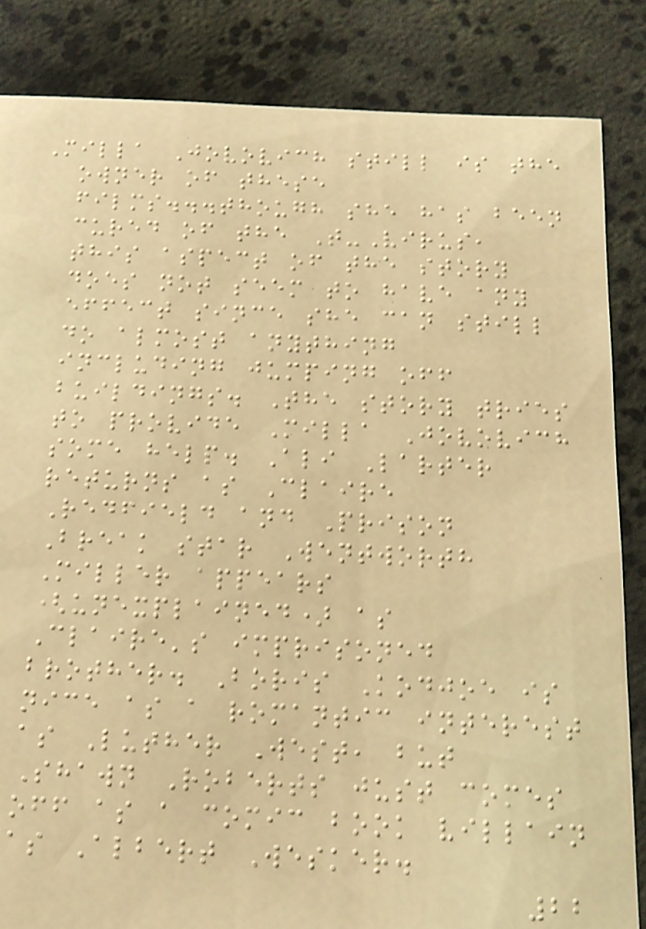Milla Jovovich still is the
owner of these
films...though she has been
cured of the T-Virus,
this aspect of the story
does not seem to have any
effect since she can still
do almost anything
including jumping off
buildings. The story tries
to provide Milla Jovovich
some help. Ali Larter
returns as Claire
Redfield and Prison
Break star Wentworth
Miller appears
(unexplained) as
Claire's imprisoned
brother. Boris Kodjoe is
nice as a romantic interest
as Luther West, but
Shawn Roberts just comes
off as a comic book villain
as Albert Wesker.
22
